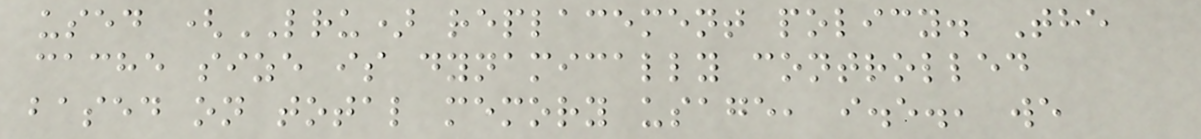used (LRU) replacement policy. The
cache size is dynamically controlled
based on total memory usage, i.e., we
